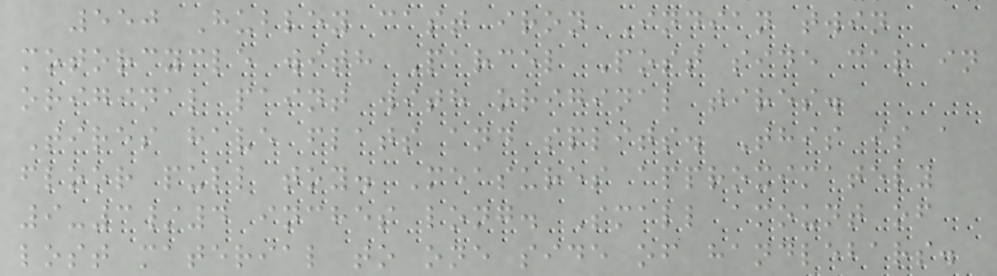550 Hubley cast iron Indian twin
motorcycle with Parcel Post side car in
original paint with original tires.
Tires have flats and splits. This is a
floor pull toy. Measures approximately
9-3/4 inches long. Small amount of
lost material to one side of handlebars.
